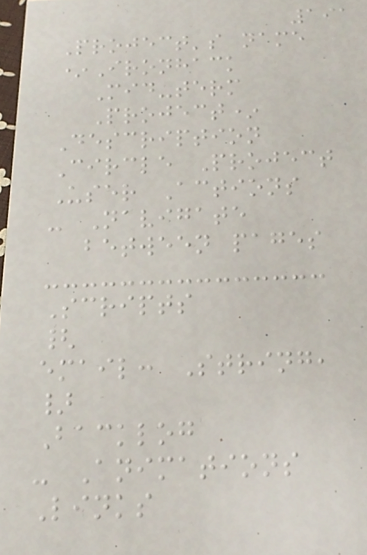191
Project's name
*Ironhack
Mid-term
Project*
Description
Circle Project
User Actions
- Navigate
between pages
Scripts
{
email: String,
}
Backlog
- Animations
Links
